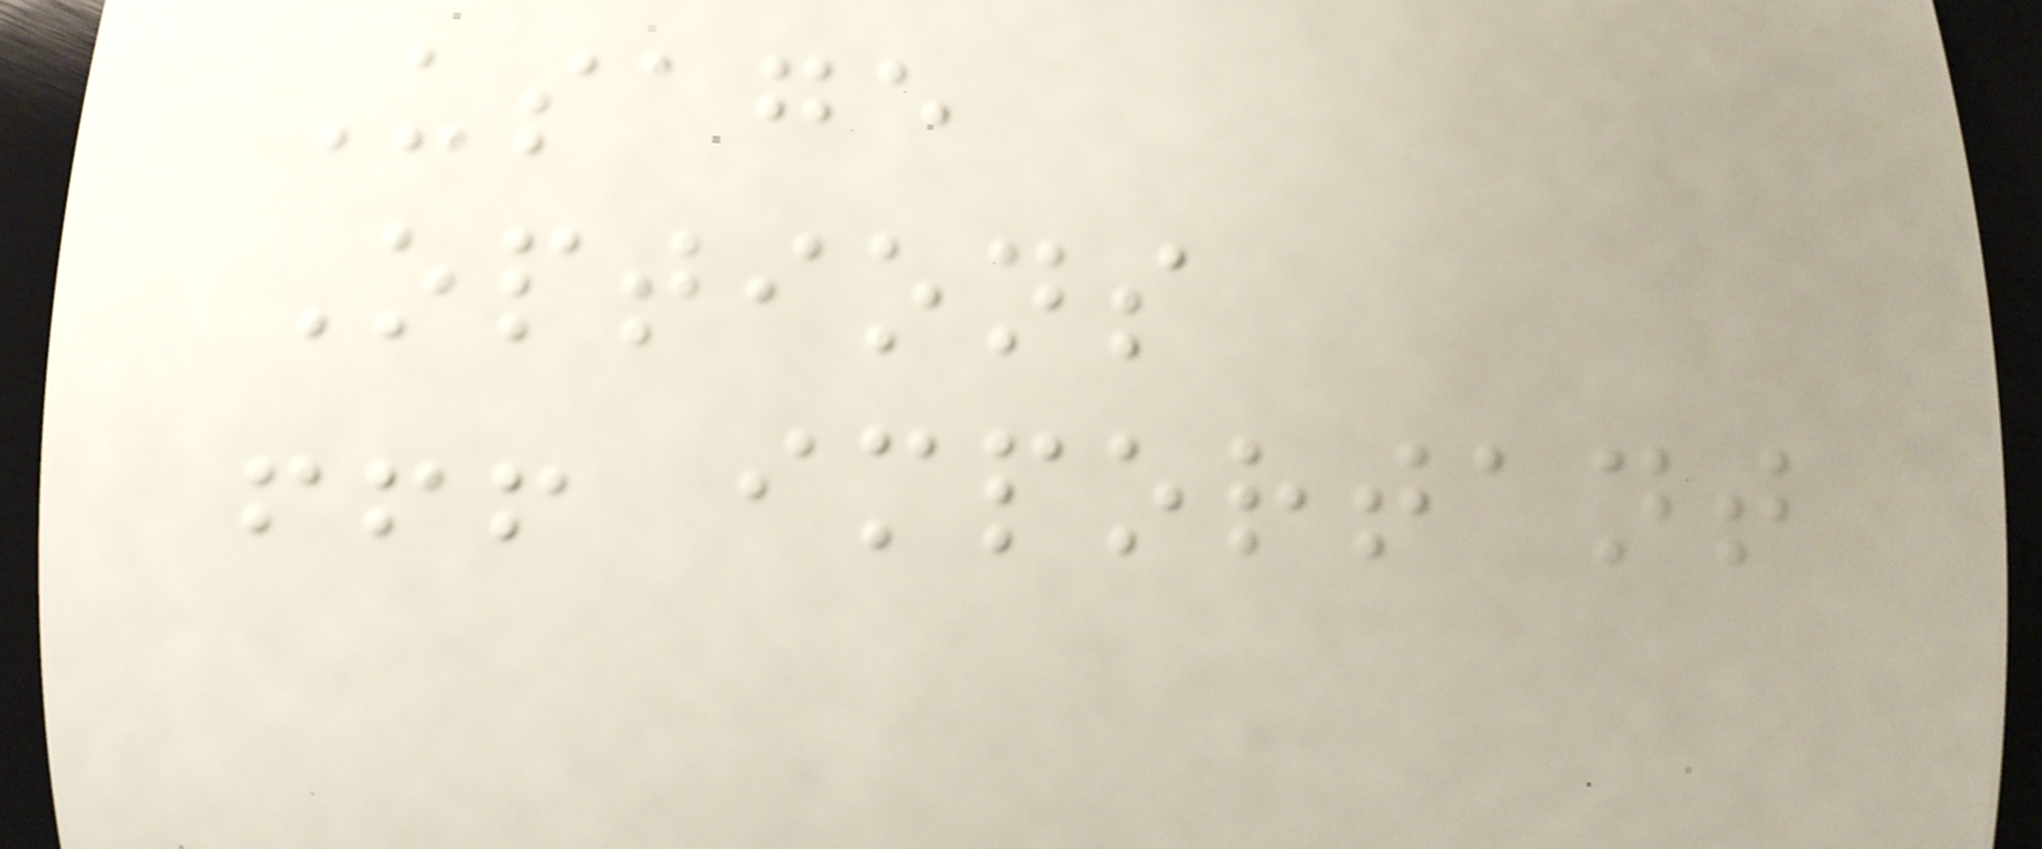Usage
Options
!!! important
